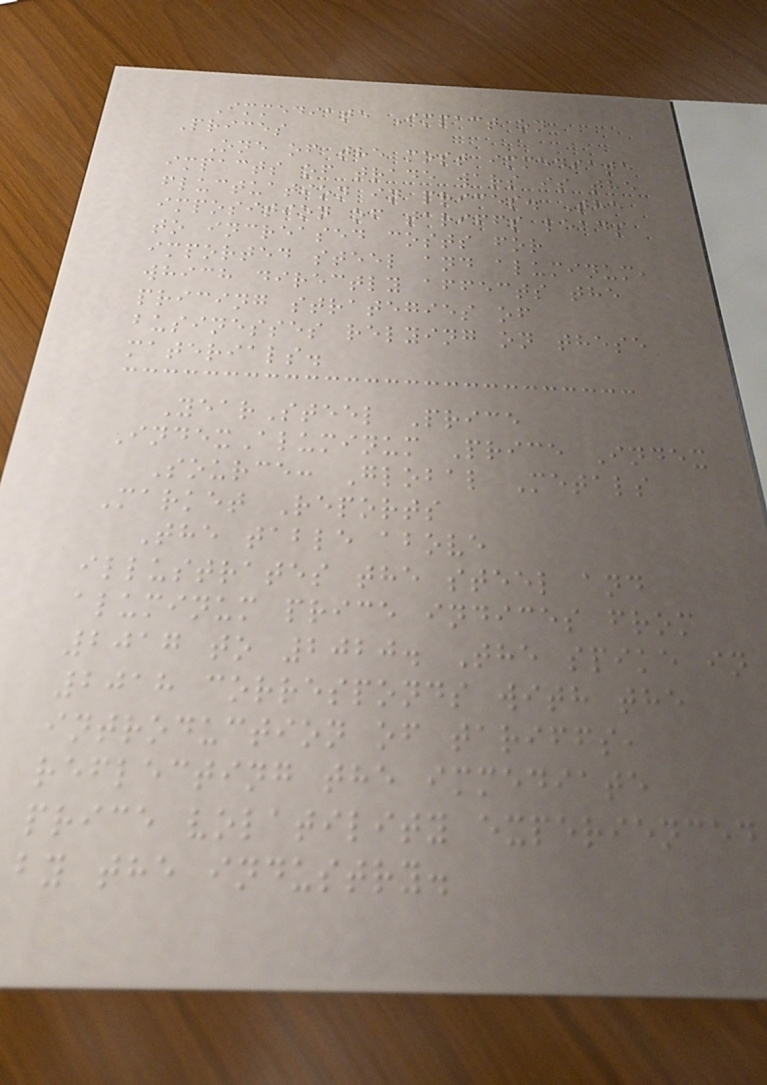Immediate Impact on
Prices
One of the most immediate
impacts of trade wars is the
fluctuation in prices. The
imposition of tariffs leads
to increased costs for
imported steel and aluminum,
which directly affects the
pricing strategies of
businesses relying on these
materials.
YearSteel Price
IndexAluminum Price Index
Source: Global Metals
Market Reports
The table above
illustrates the steel and
aluminum price indices from
2017 to 2020. The spike in
2018 corresponds with the
introduction of tariffs,
reflecting the immediate
price volatility experienced
by the industry.
